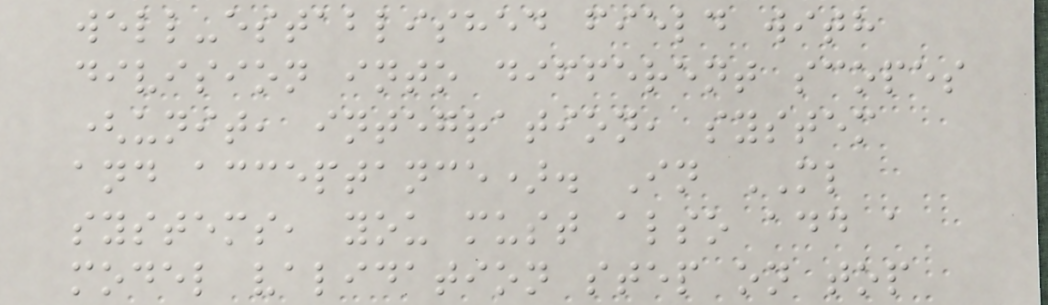well-established field with
division into different scopes
(unit, integration, system
and acceptance). In ML
systems, you must also add a
model validation step on top
